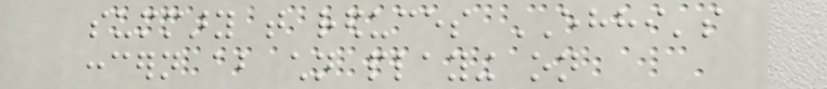summary that reduces EHHI's
concern about children playing on
